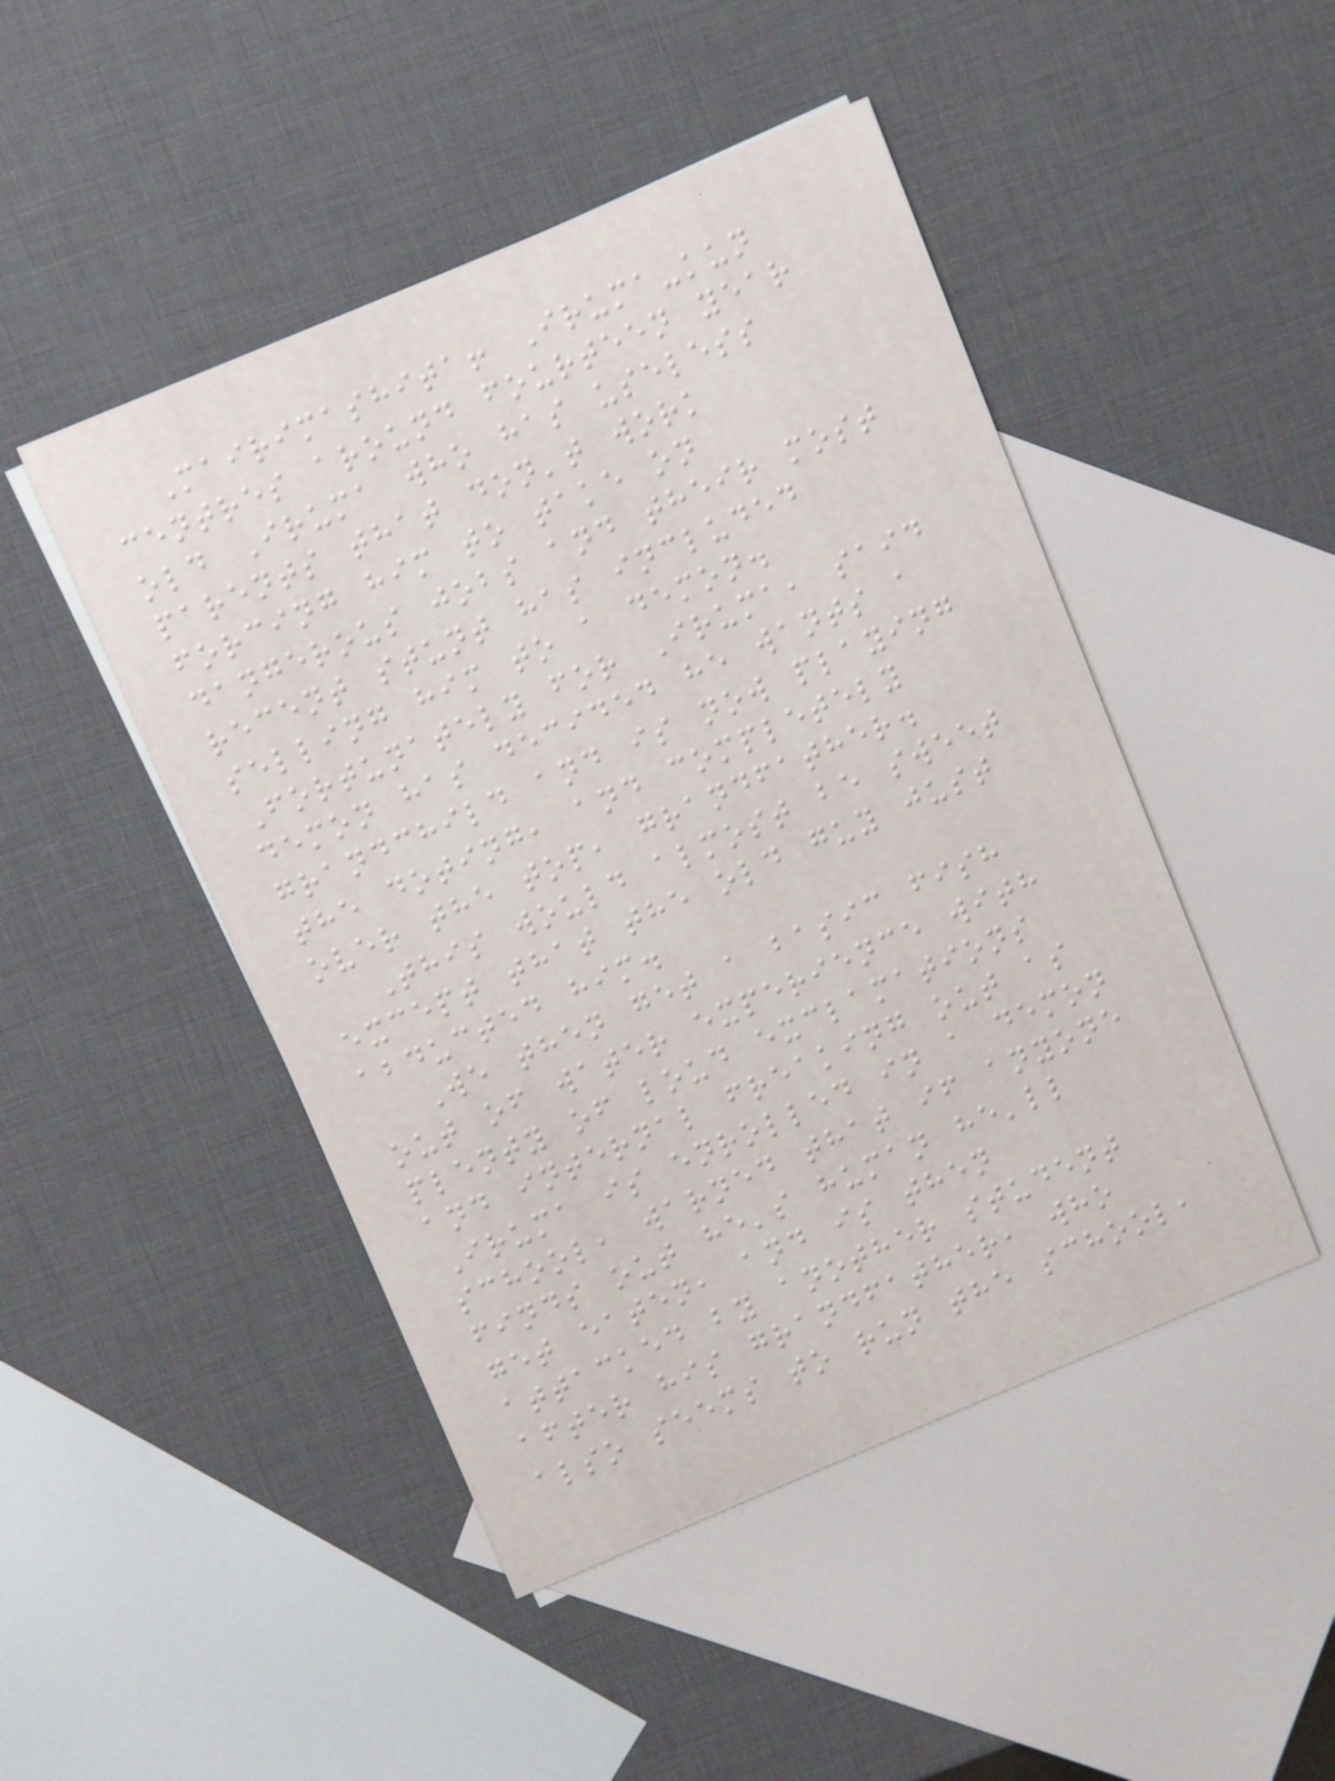Mairimashita! Iruma-kun
centres around fourteen year
old Iruma who has useless
parents that don't work
forcing him to take on
dangerous jobs and their most
recent stunt has included
selling him to a demon.
Fortunately for Iruma, said
demon has decided he wants a
grandchild and is now playing
the doting, and completely
over the top, grandfather.
This would almost be sweet
except that the old guy just
abducted him.
We then get a basic fish
out of water experience with
plenty of loud exclamations
and internal freaking out as
Iruma is enrolled in a demon
school, warned that if anyone
finds out he's human he'll
get eaten, and is then
attacked by another student
after his grandfather, who
also seems to run the school,
